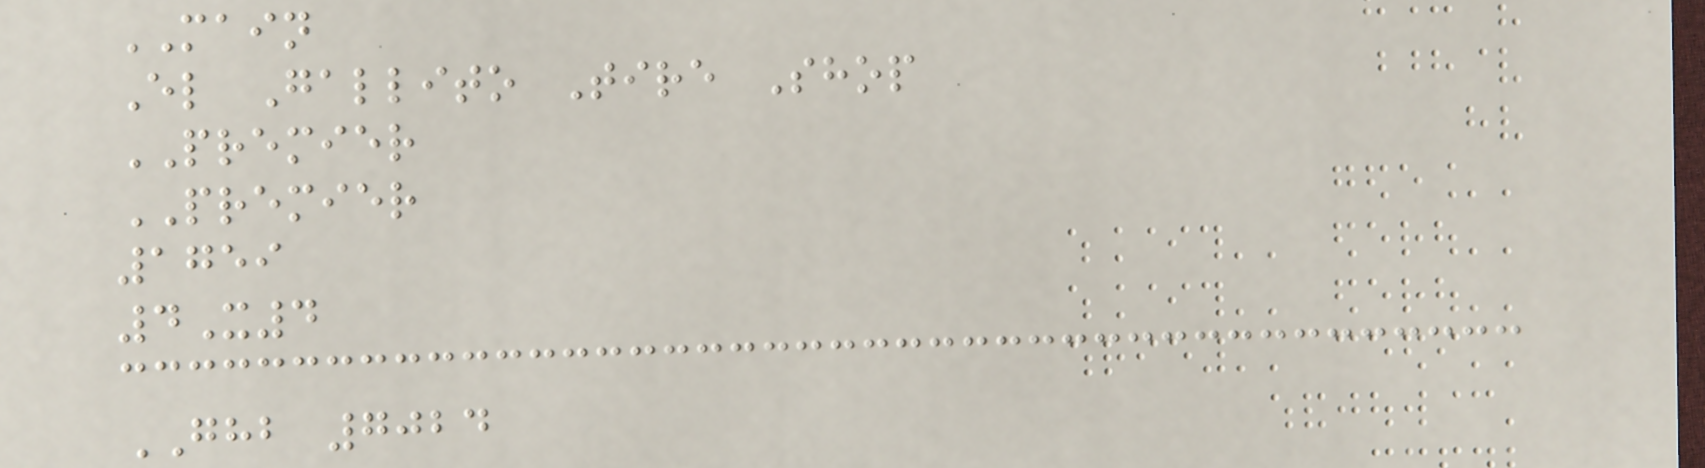MAIN
El Gallito Tire Shop
PREMIER
PREMIER
1759
4X4
GHB 7024
